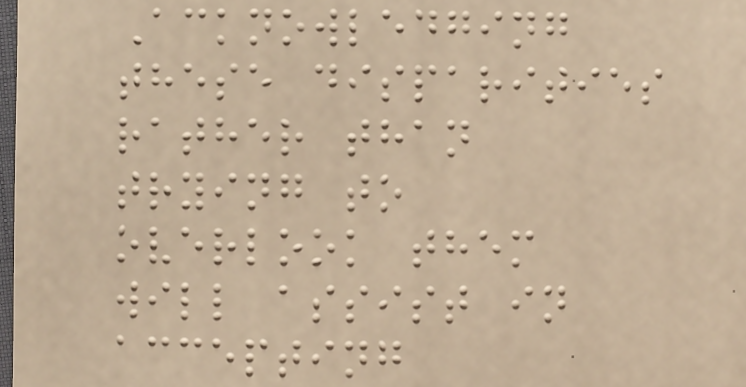Acknowledging
these disparities
rather than
trying to
overlook them
will assist in
accepting
